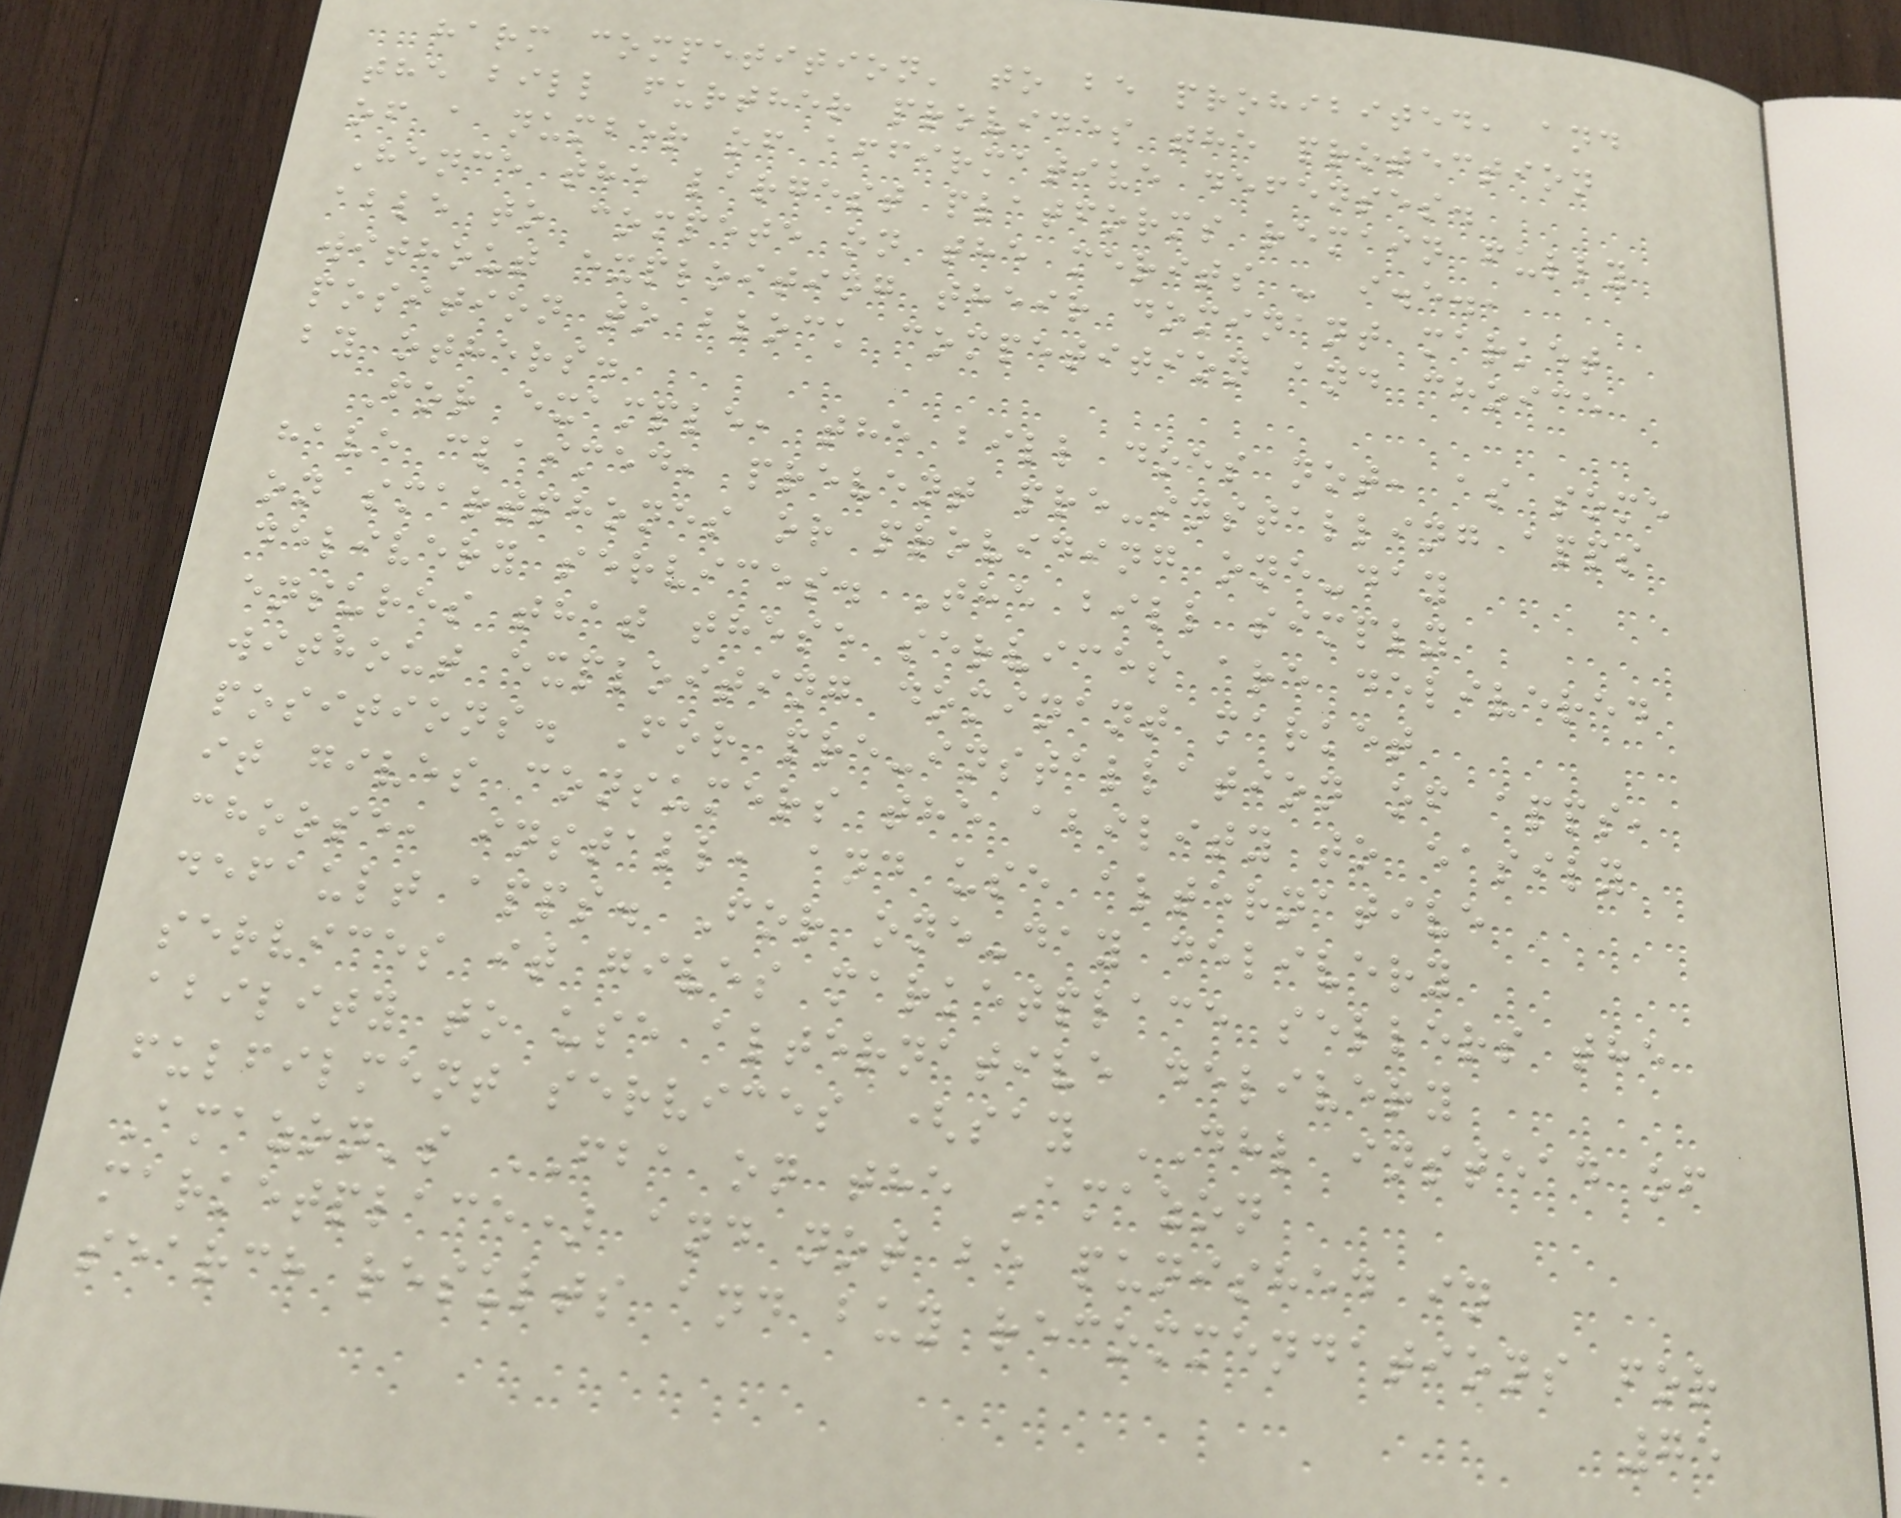harm competition' to be prohibited, and
the bill further provides the protection
of a number of affirmative defenses.
Hence the largest platforms remain fully
able to compete on the merits - i.e.,
without exploiting their dominant market
position to block competition and choice
by others.
For example, the bill does not, as some
have claimed, prevent pre-installing apps
on smartphones or providing one-day
delivery services. The bill simply
ensures that these services are delivered
without exploiting dominant market
positions. For pre-installation of apps,
it gives consumers the ability to easily
choose, install, and use alternative
default apps. For one-day delivery
services it gives marketplace sellers the
ability to use alternative delivery
fulfilment services (say DHL instead of
Amazon's FBA on the Amazon
marketplace) and not be punished in
search results and buy recommendations for
75
